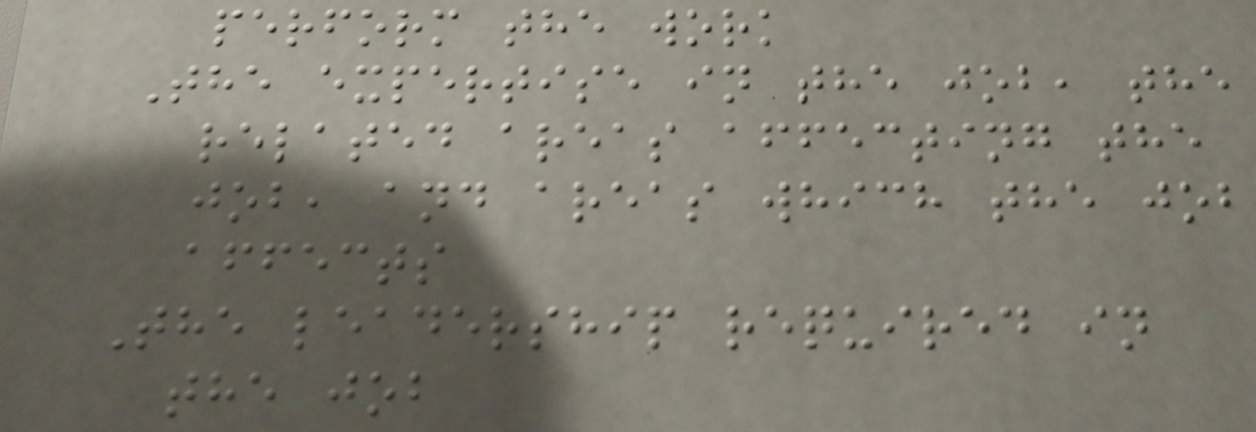perform the work
The expertise in the job, the
related areas affecting the
job, and areas which the job
affects
The leadership required in
the job
